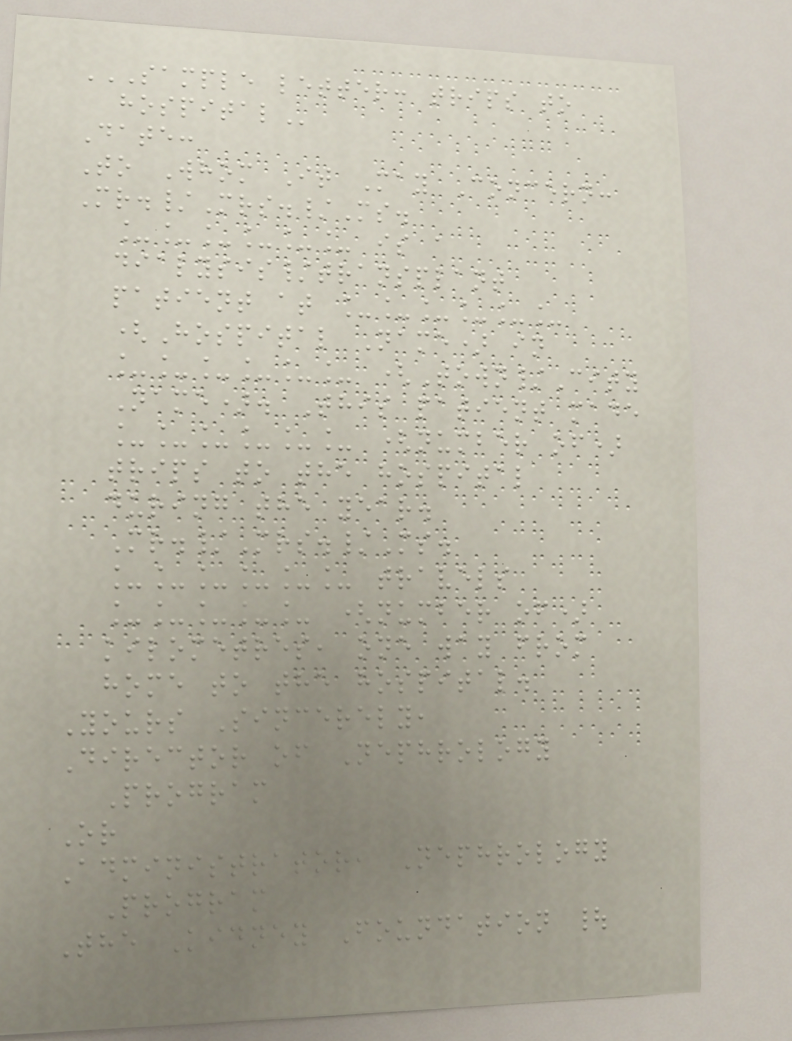SAMPLE LETTER: TRIPS TO
HOSPITAL
Date:
To Whom It May Concern:
Mr./Mrs./Ms.
______ is a
dialysis/transplant
patient at ______
(Hospital Name) in
______ (Town/City
Name). This patient made
______ (number of)
trips to the hospital
during the year.
Mr./Mrs./Ms.
______ travels
_____ (number of)
kilometres, one way from
home to the hospital.
Yours Sincerely,
Director of Nephrology
Program
Or
Administrator, Nephrology
Program
The Kidney Foundation |
